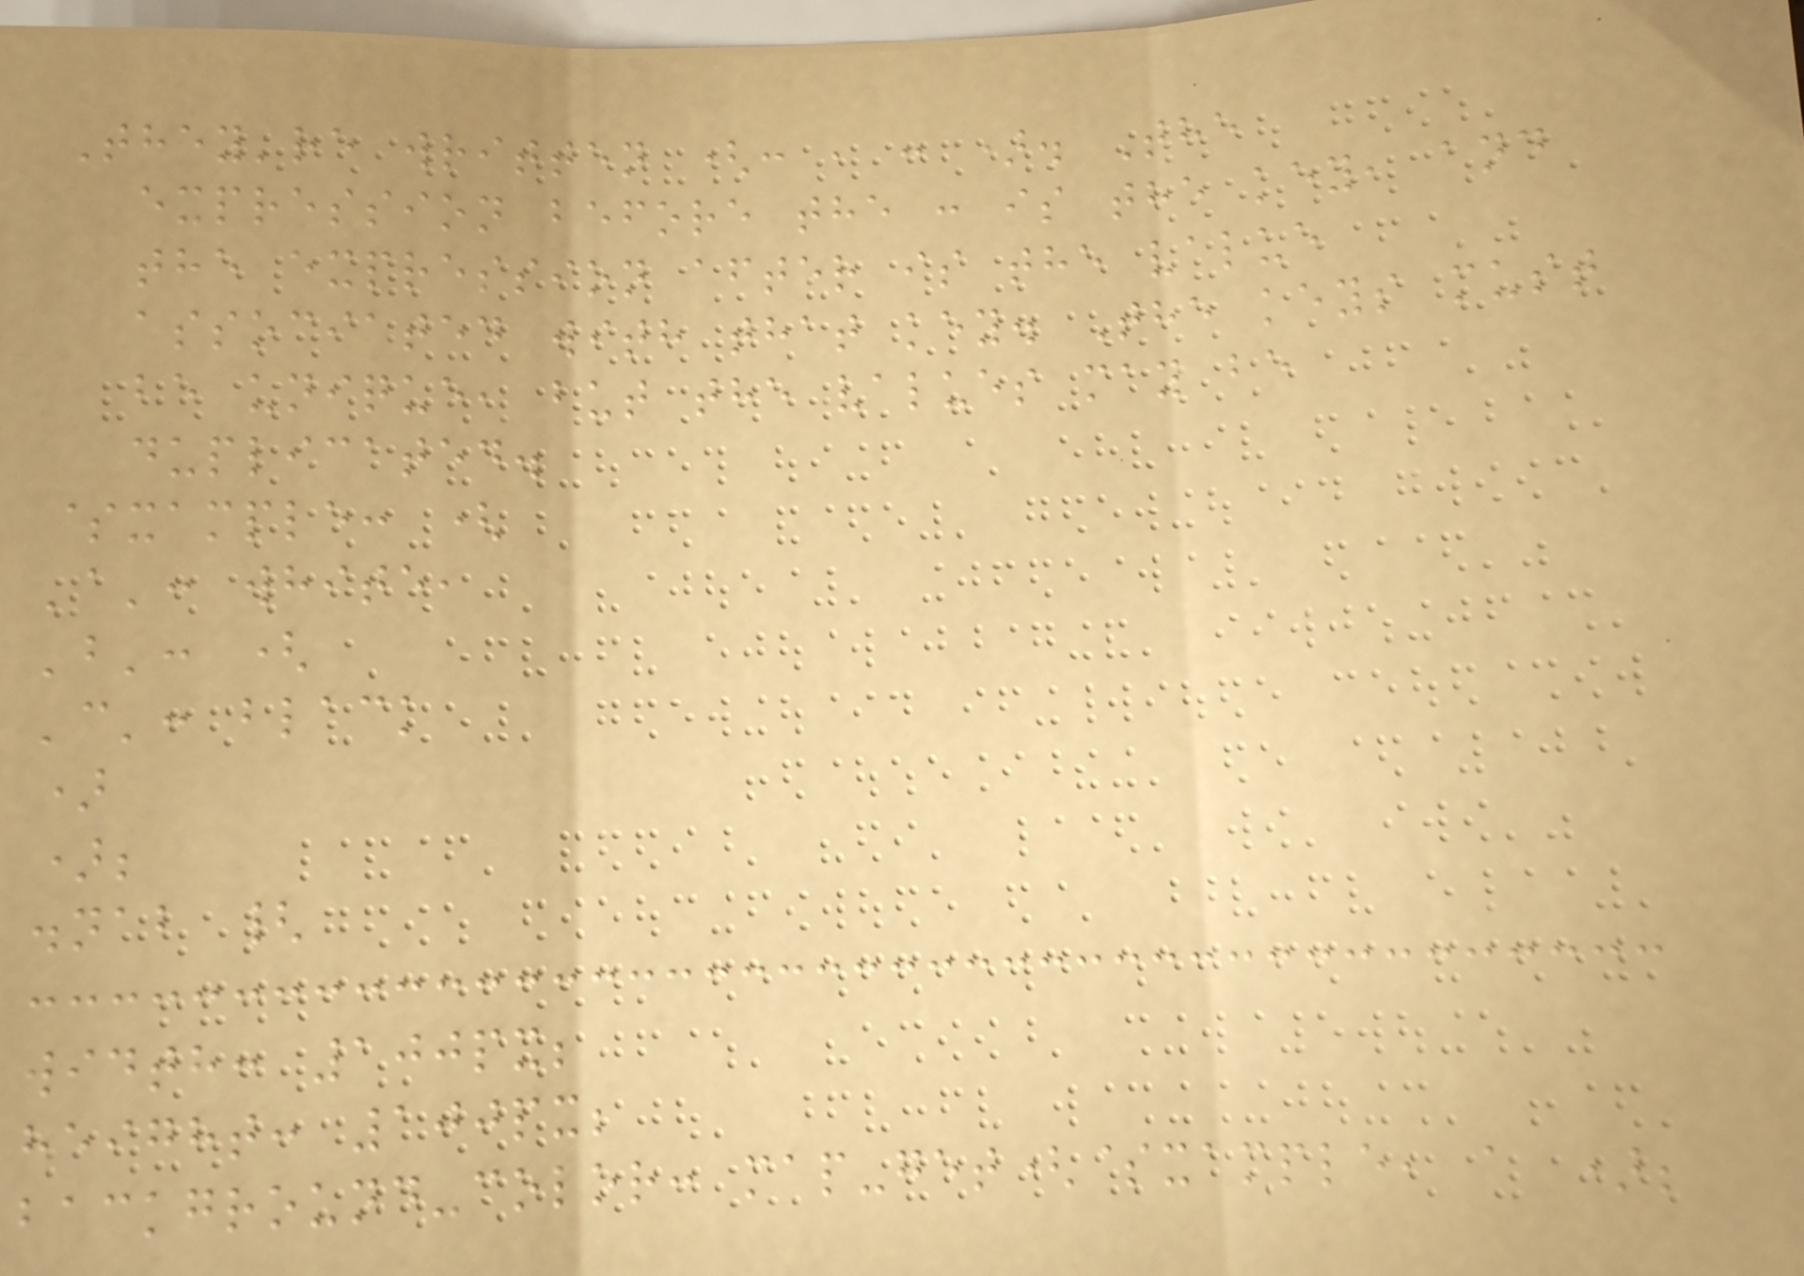They're written (: , : ). The
expression before the : is the key, and
the expression after is the value
associated with that key. The keys must
be unique, but the values may be
duplicated.
$xample: (
'a': white,
'b': (
'c': black
)
);
.nab {
width: 100px;
height: 100px;
background-color: map-get($xample, a );
